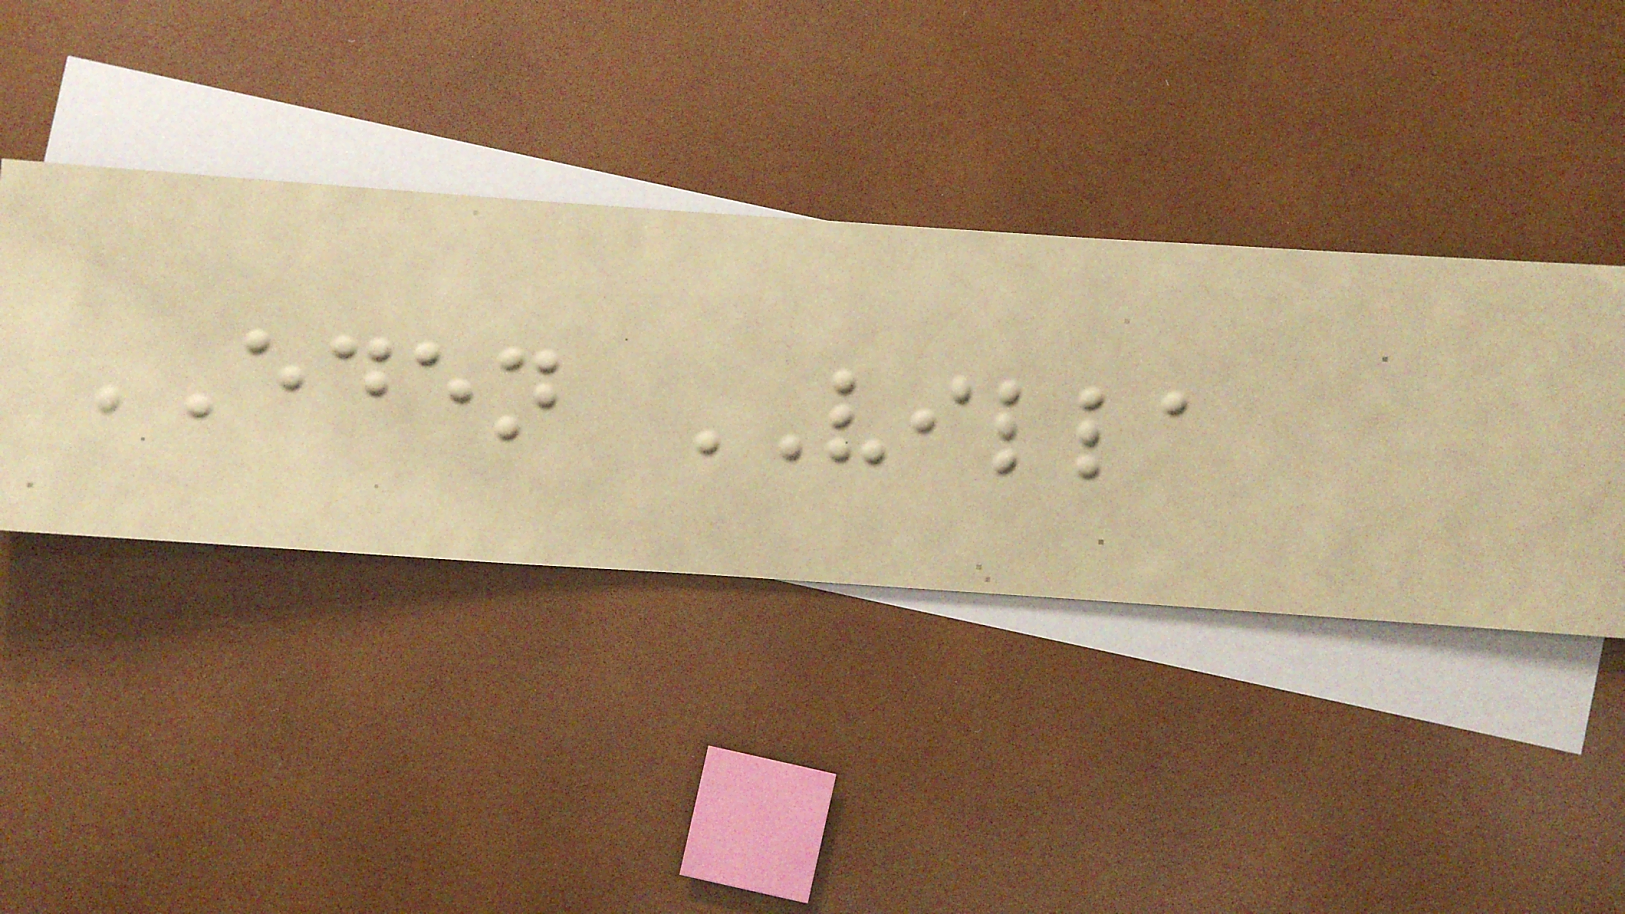EDEN VILLA
